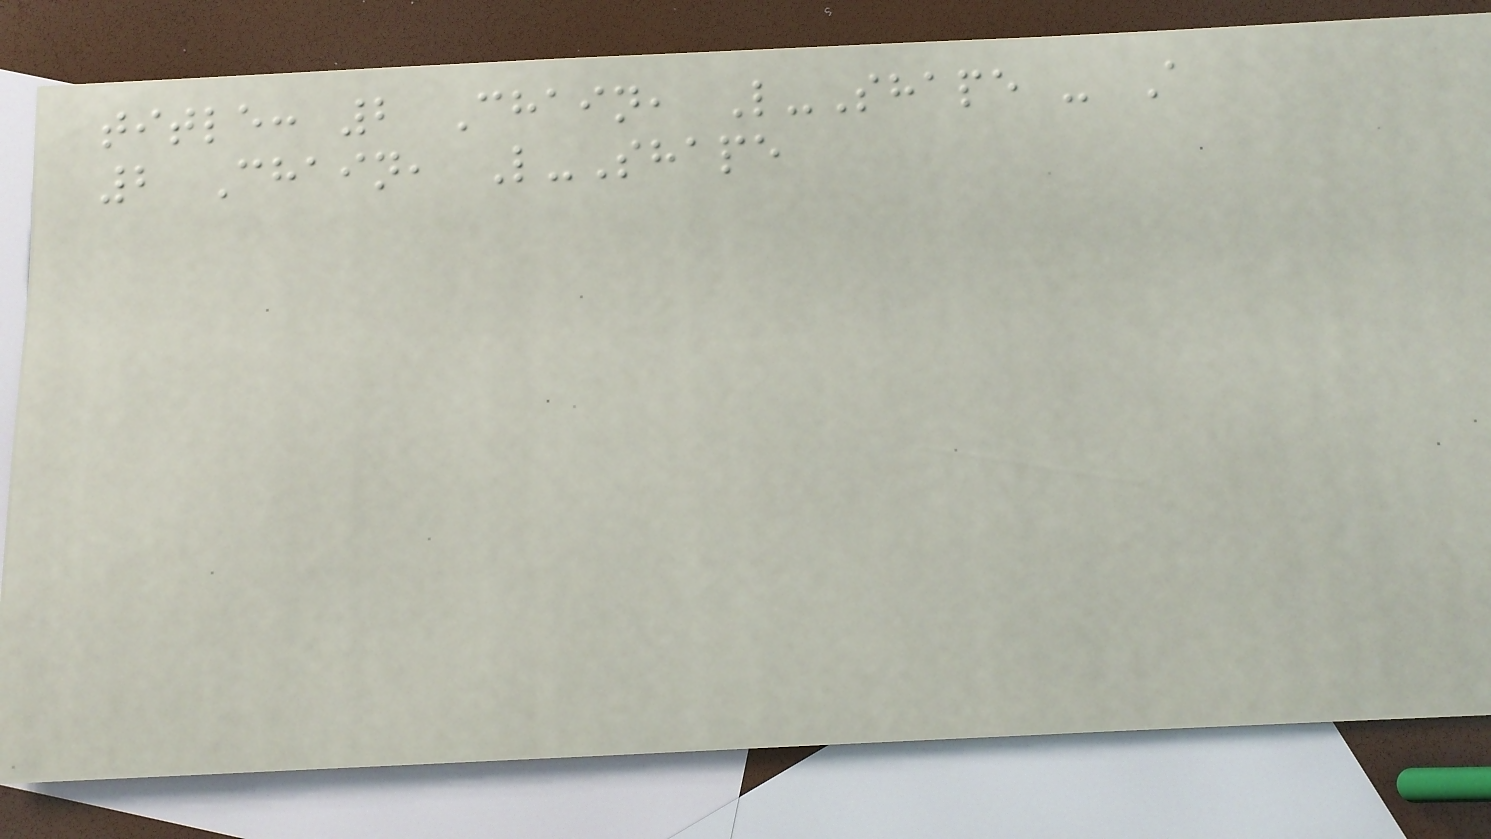title: 2 Chain, L-Shape - A
2 Chain, L-Shape
